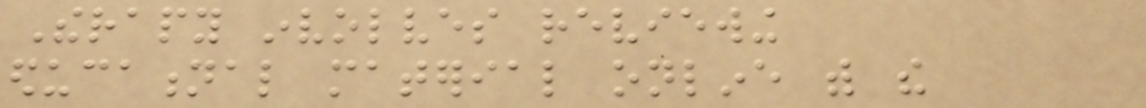Therapy involves reviewing
educational material online with the
